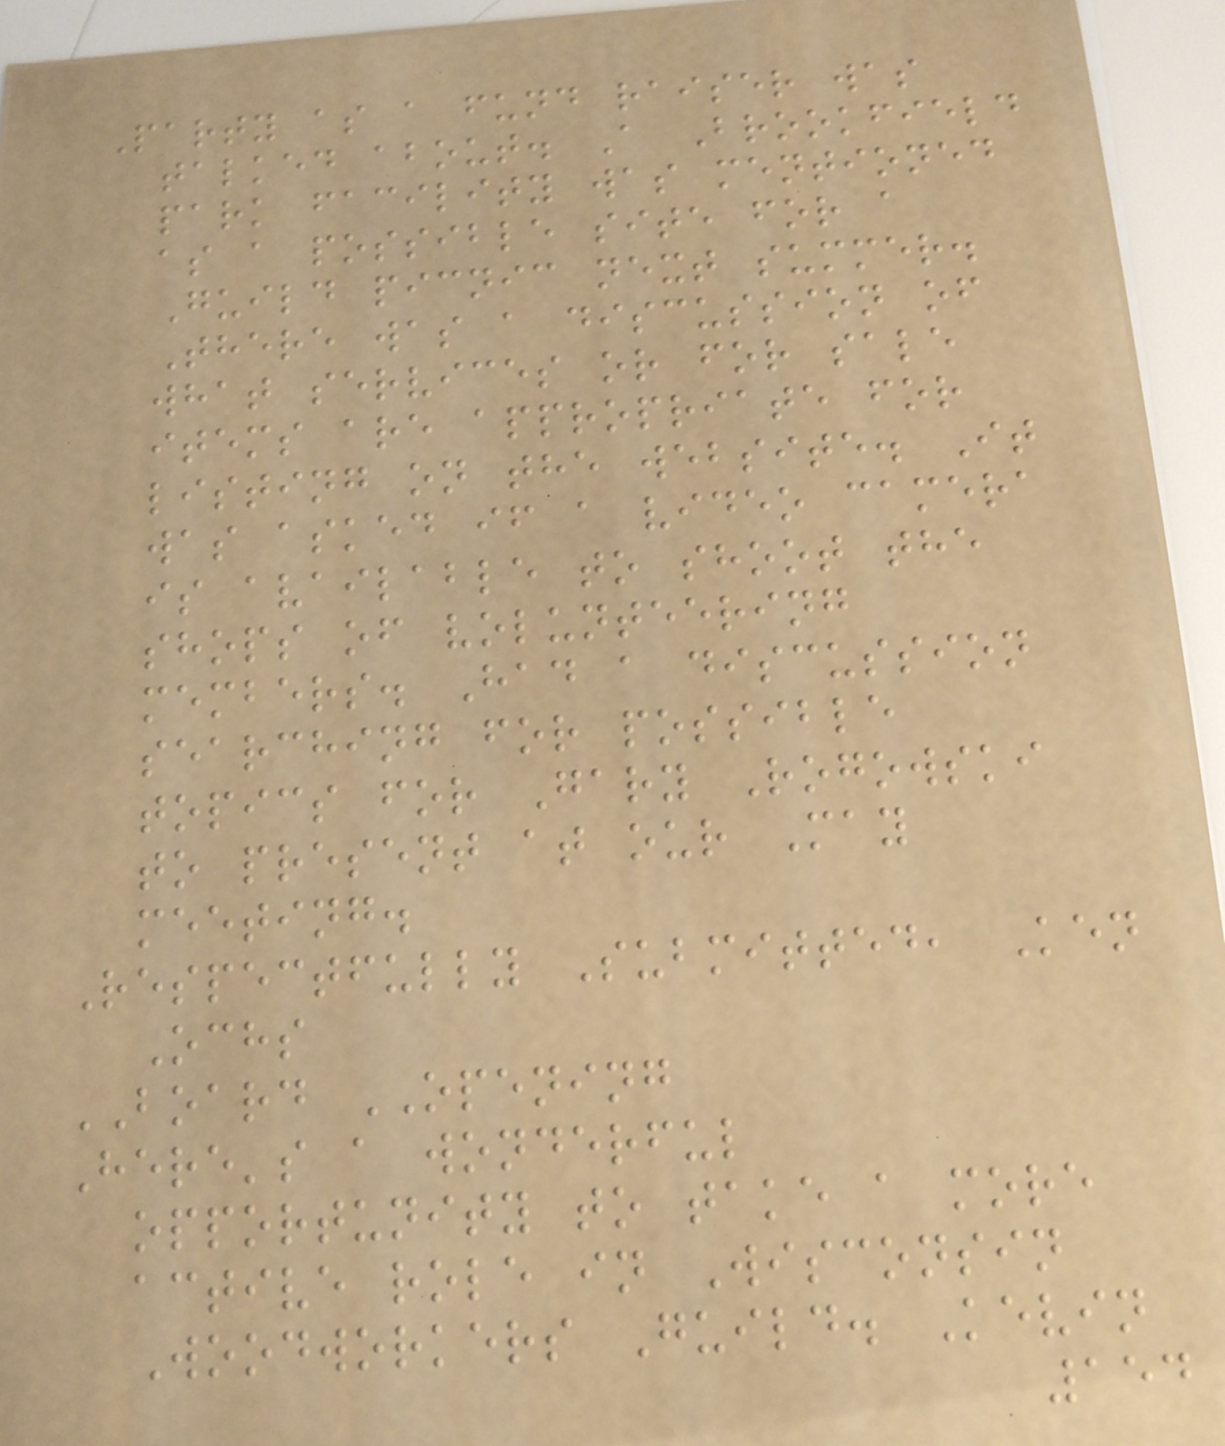Party as a fund raiser was
talked about. A Brookfield
park facility was mentioned
as a possible site for a
Guild picnic next summer.
There was a discussion of
what services or for sale
items are appropriate for
listing on the website. It
was asked if a video camera
is available to shoot the
shops of volunteering
members. Had a discussion
searching for possible
topics for Gary Rogowski
to present at our May
meeting.
Respectfully Submitted, Ken
Ochs
BOARD OPENING
Here's a wonderful
opportunity to take a more
active role in Wisconsin
Woodworkers Guild. Kevin
154
